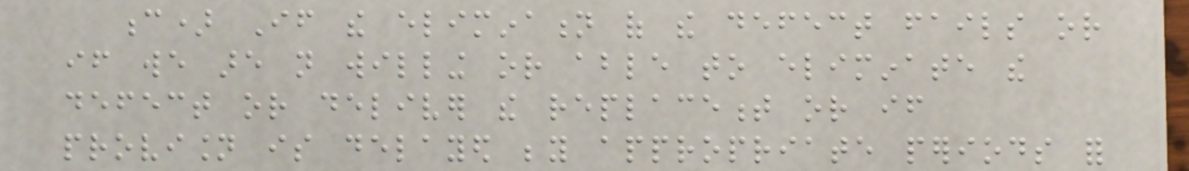c) If the elimination of the defect fails or
if we are not willing or able to eliminate the
defect or deliver the replacement or if
provision is delayed beyond appropriate periods for
